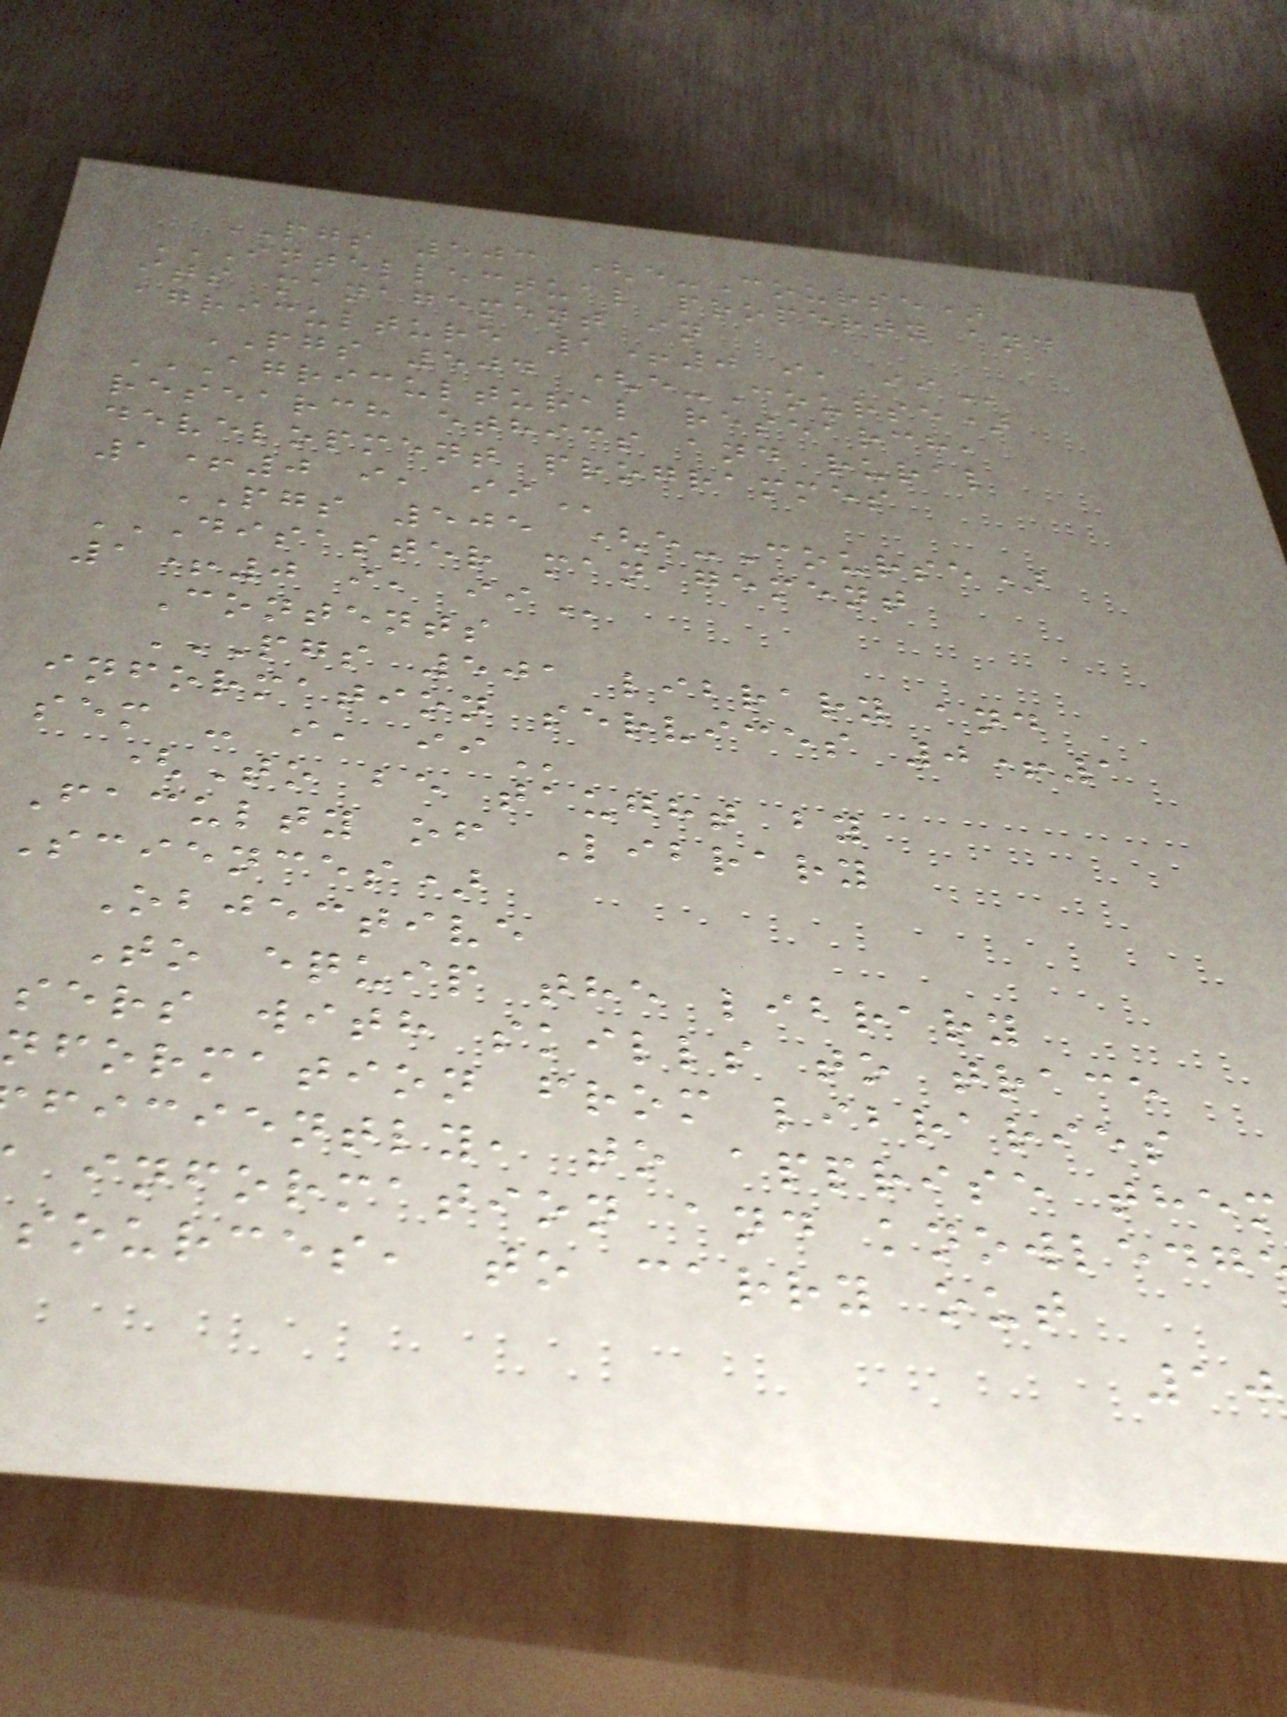PGS 503 (e-Course)
INTELLECTUAL PROPERTY AND
its management in
agriculture 1+0 i,
PGS 504 (e-Course)
AGRICULTURAL RESEARCH,
research ethics and rural
development programmes
1+0 i,
PGS 505 (e-Course)
DISASTER MANAGEMENT
1+0 i,
Contents
PGS 501 LIBRARY AND
information services 0+1
sem - i,
(To be taught by
Faculty of Library
sciences)
Objective
To equip the library
sers with skills to trace
nformation from libraries
ficiently, to apprise them
information and knowledg
sources, to carry out
